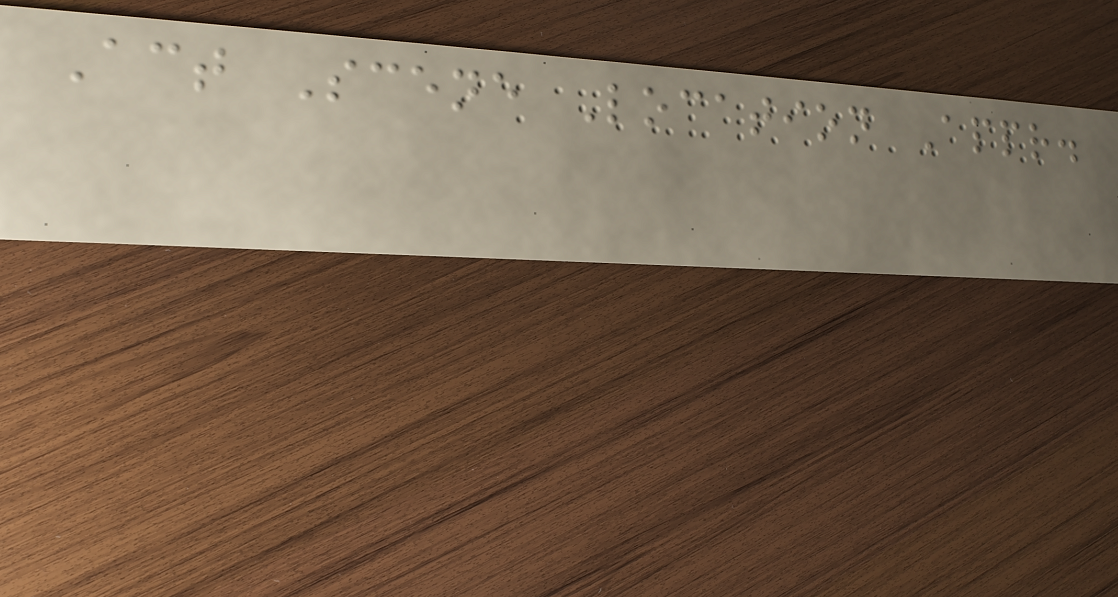Act Scene Location Appr.
